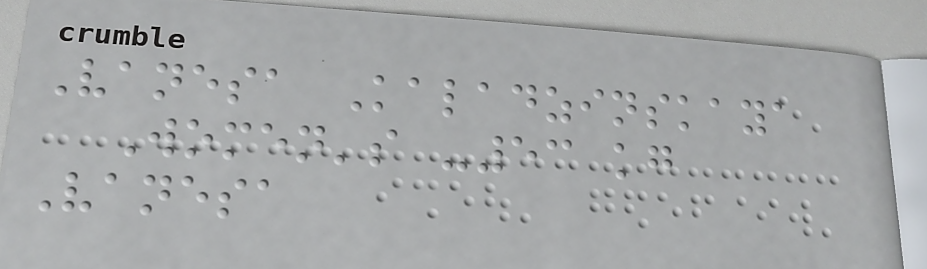Vanesa Kaladzinskaya
Women's -53 kg
Vanesa
